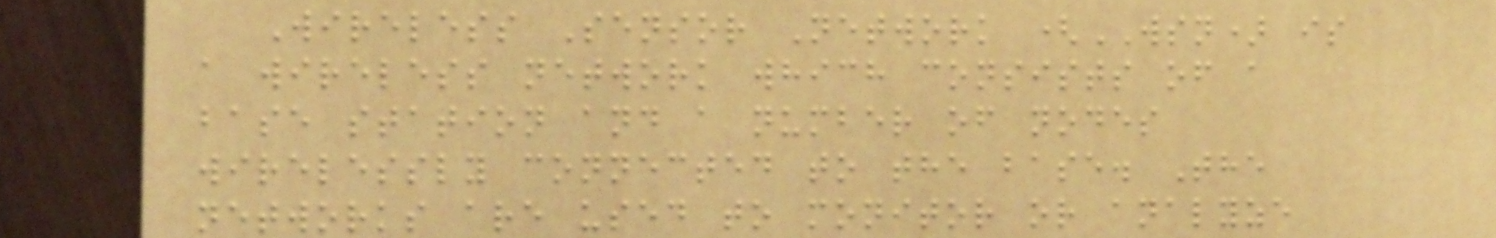Wireless Sensor Network (WSN) is
a wireless network which consists of a
base station and a number of nodes
wirelessly connected to the base. The
networks are used to monitor or analyze
